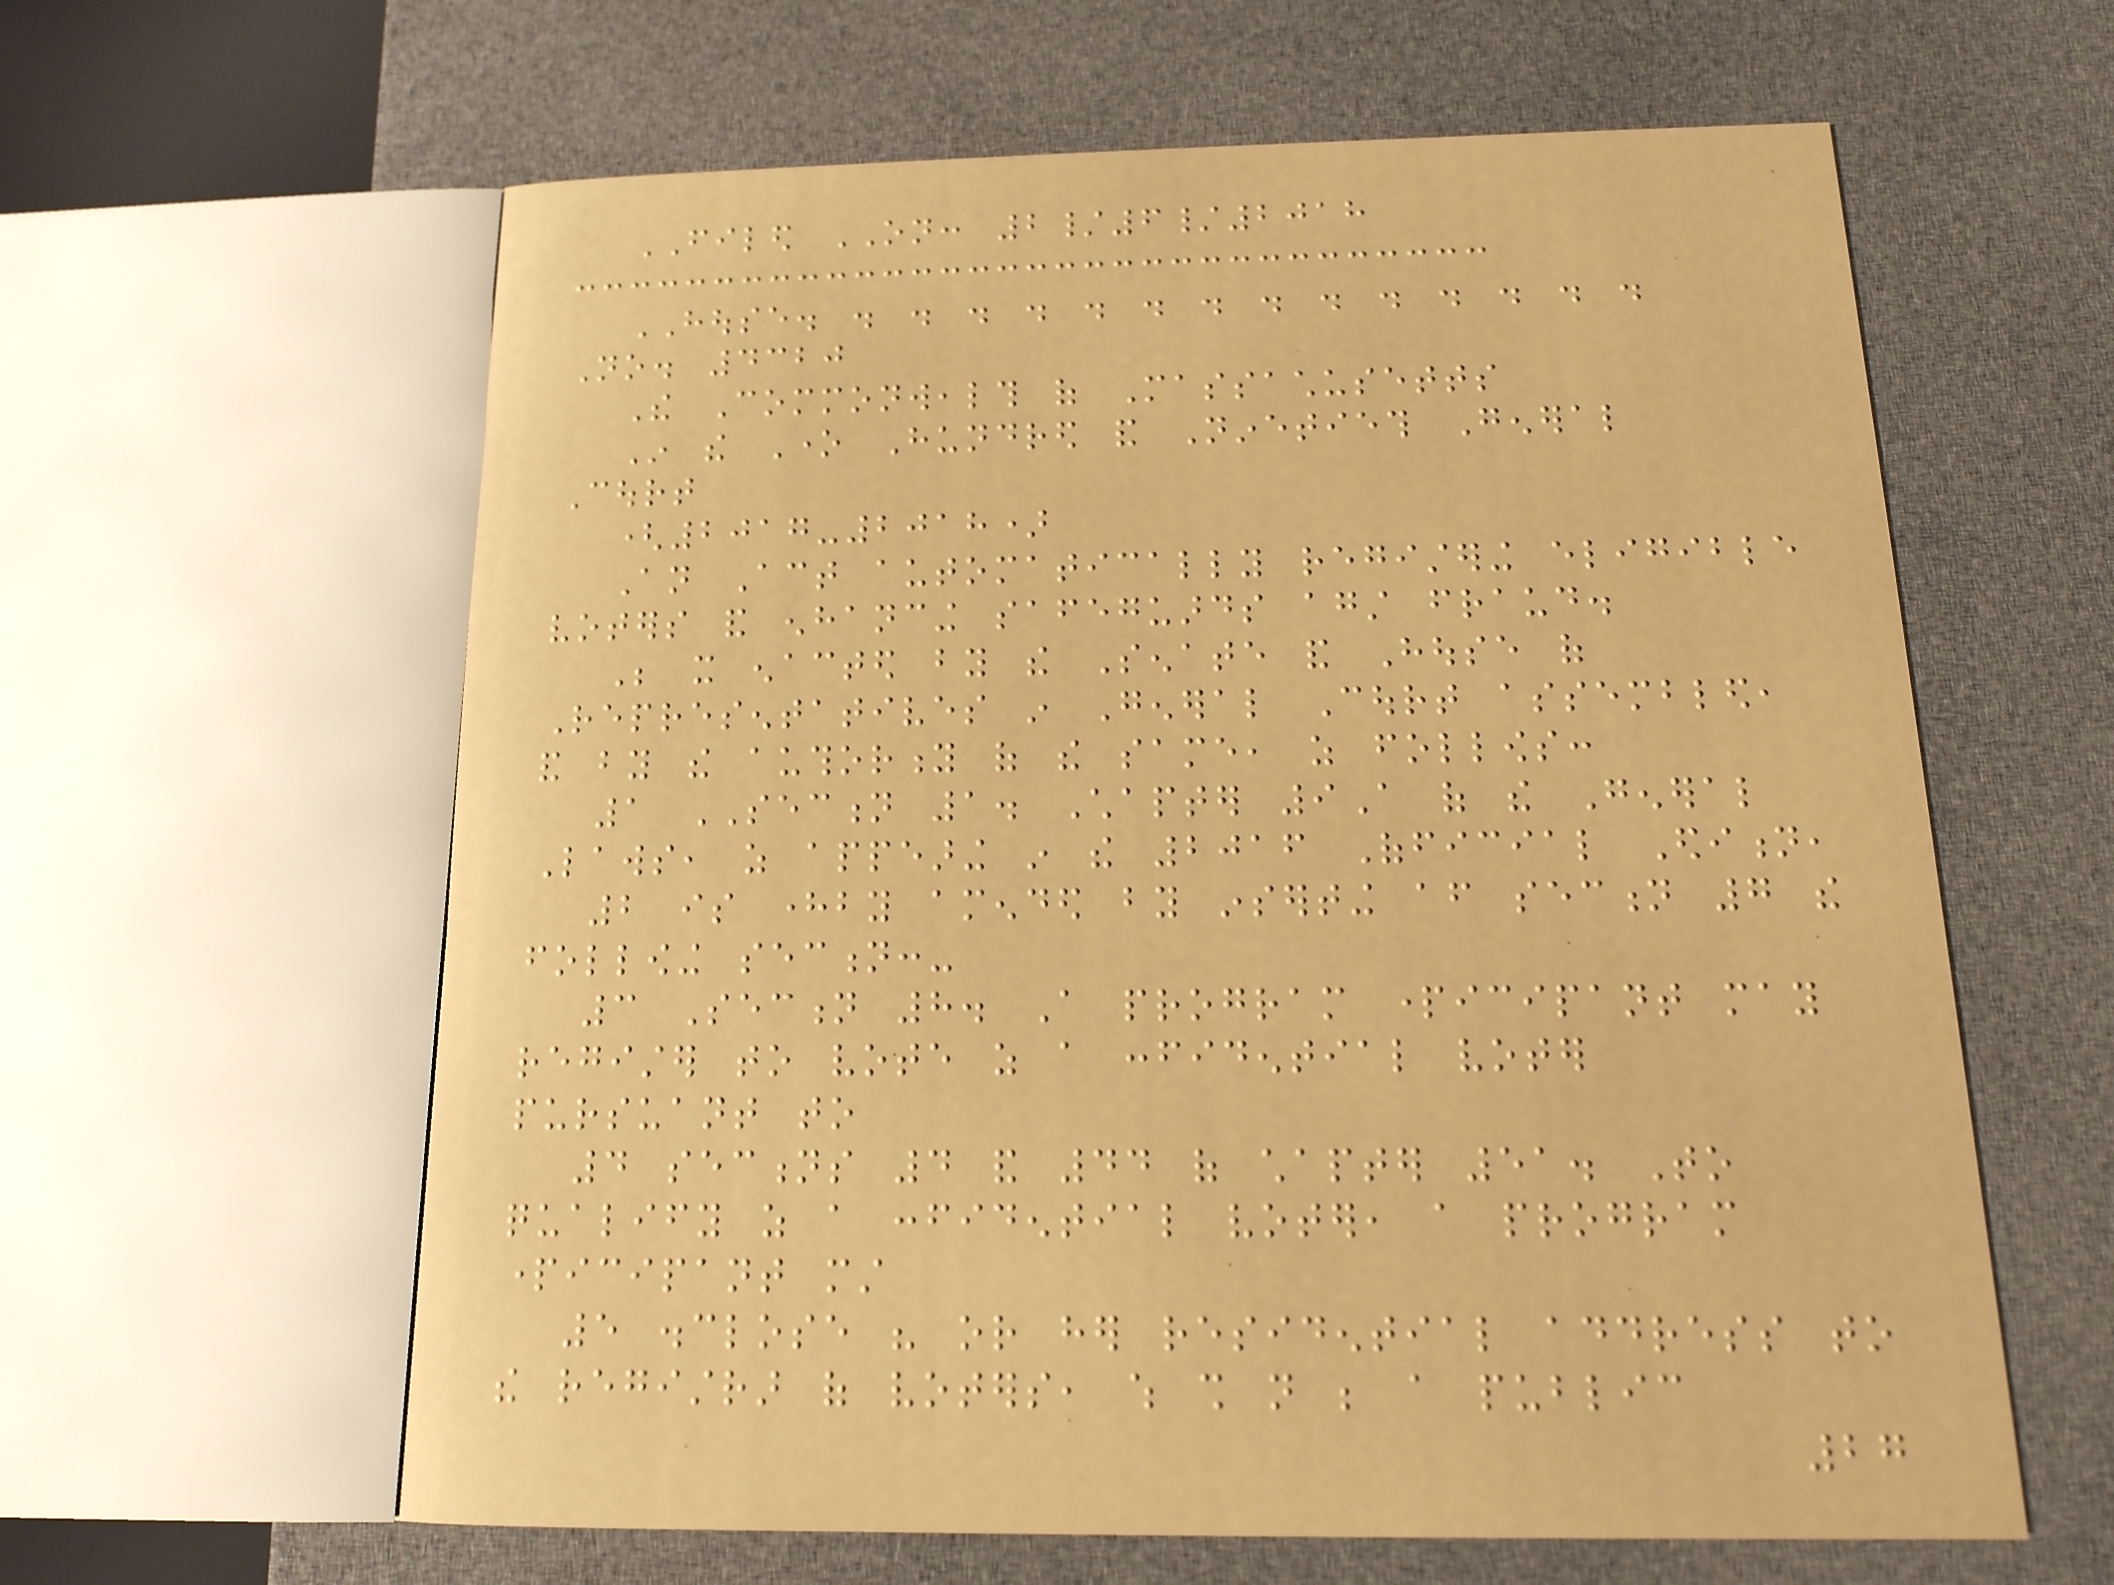FILED ON: 2/6/2018
HOUSE. . . . . . . . . . . . . . .
No. 4320
The Commonwealth of Massachusetts
In the One Hundred and Ninetieth General
Court
(2017-2018)
An Act automatically registering eligible
voters and enhancing safeguards against fraud.
Be it enacted by the Senate and House of
Representatives in General Court assembled,
and by the authority of the same, as follows:
1 SECTION 1. Chapter 9A of the General
Laws, as appearing in the 2016 Official Edition,
2 is hereby amended by inserting after section 7 the
following section:-
3 Section 8. A program participant may
register to vote as a confidential voter
pursuant to
4 sections 4 and 44 of chapter 51. To
qualify as a confidential voter, a program
participant must
5 disclose his or her residential address to
the registrar of voters, which shall not be a public
27
